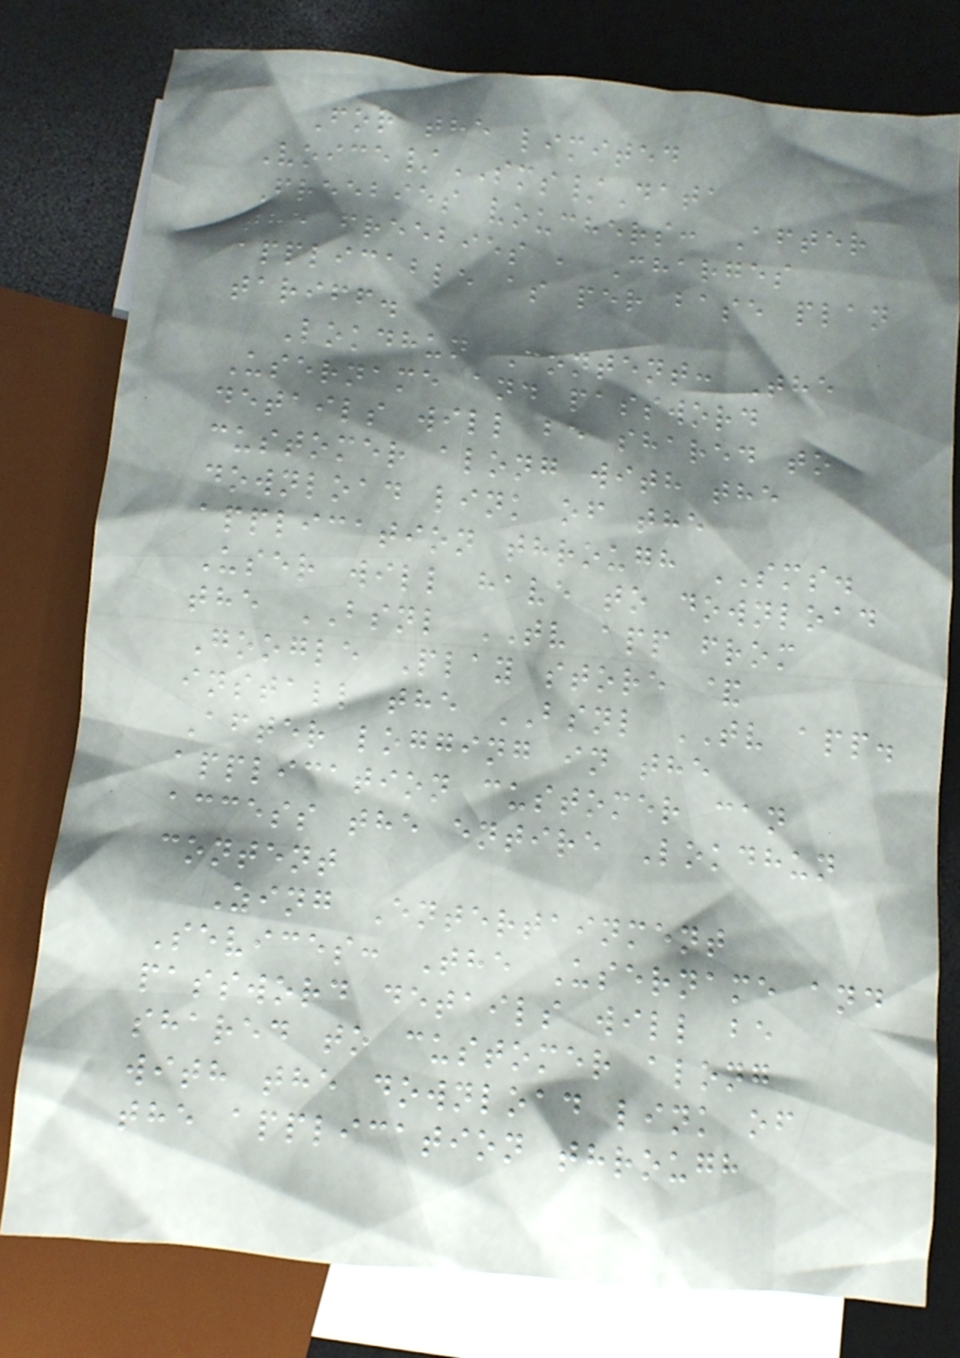For the limited
Voice/SMS/Data
Freebies vouchers: After
the freebies , Charges
applicable as per base plan
tariff.
Lokdhun Content: The
Username and password
details will be shared to
customer along with the
download link of the
application through SMS.
User will have to download
the BSNL TV app from
Google Play store &
install the BSNL TV app.
After logging in the
application customer can
access the entire Lokdhun
content
Zing Entertainment
Sevices: The Username and
password details will be
shared to customer along
with the download link of
the application through
